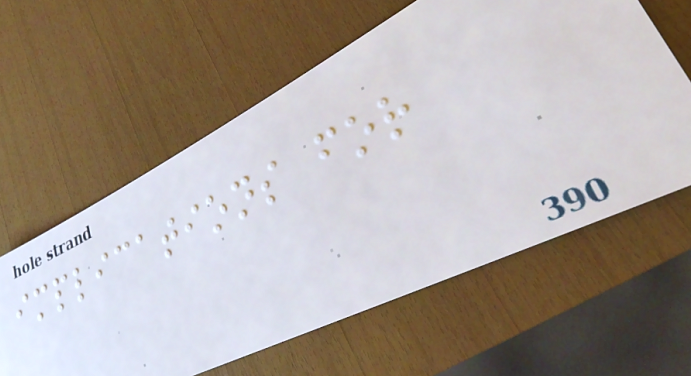implications for
